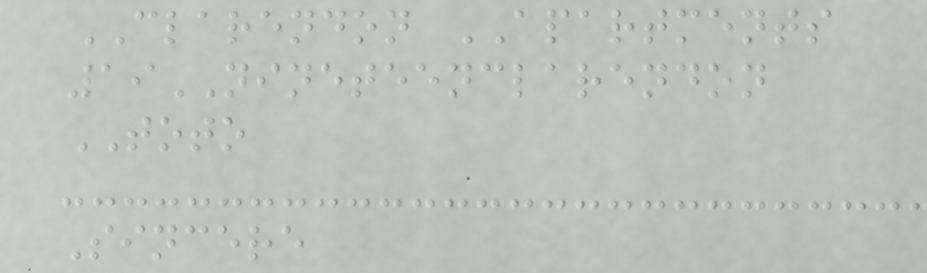CLARENDON APARTMENTS
19NINETEENCLARENDON
TOTO
Sincere
